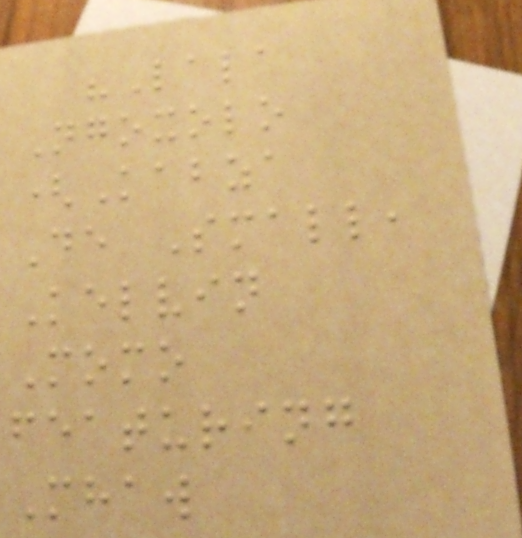"Lala
Ngoxolo
(Kabza
De Small,
Kelvin
Momo
featuring
Mhaw
